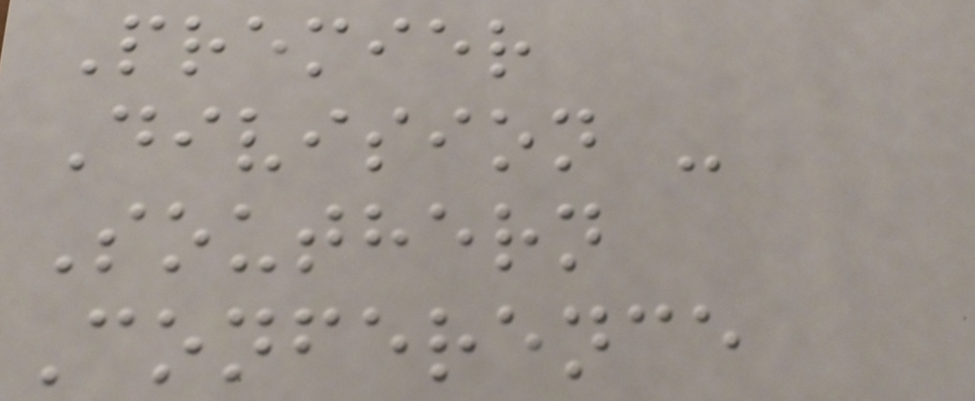Premier
Division -
Southern
Conference
